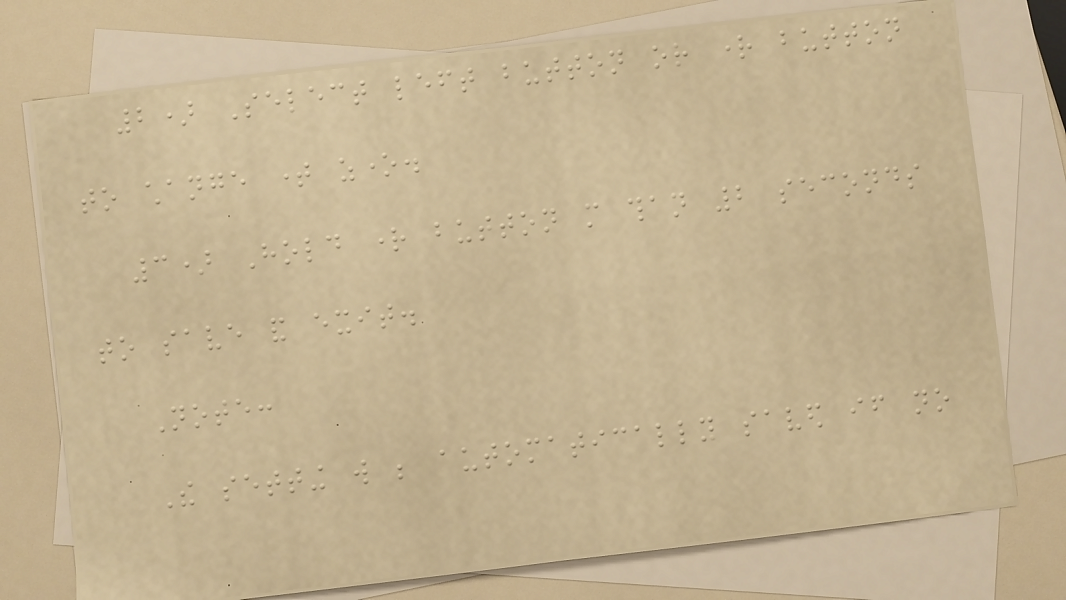2) Select left button or right button
to change time zone.
3) Hold right button more than 2 seconds
to save and exit.
Note:
The setting will be automatically saved if no
